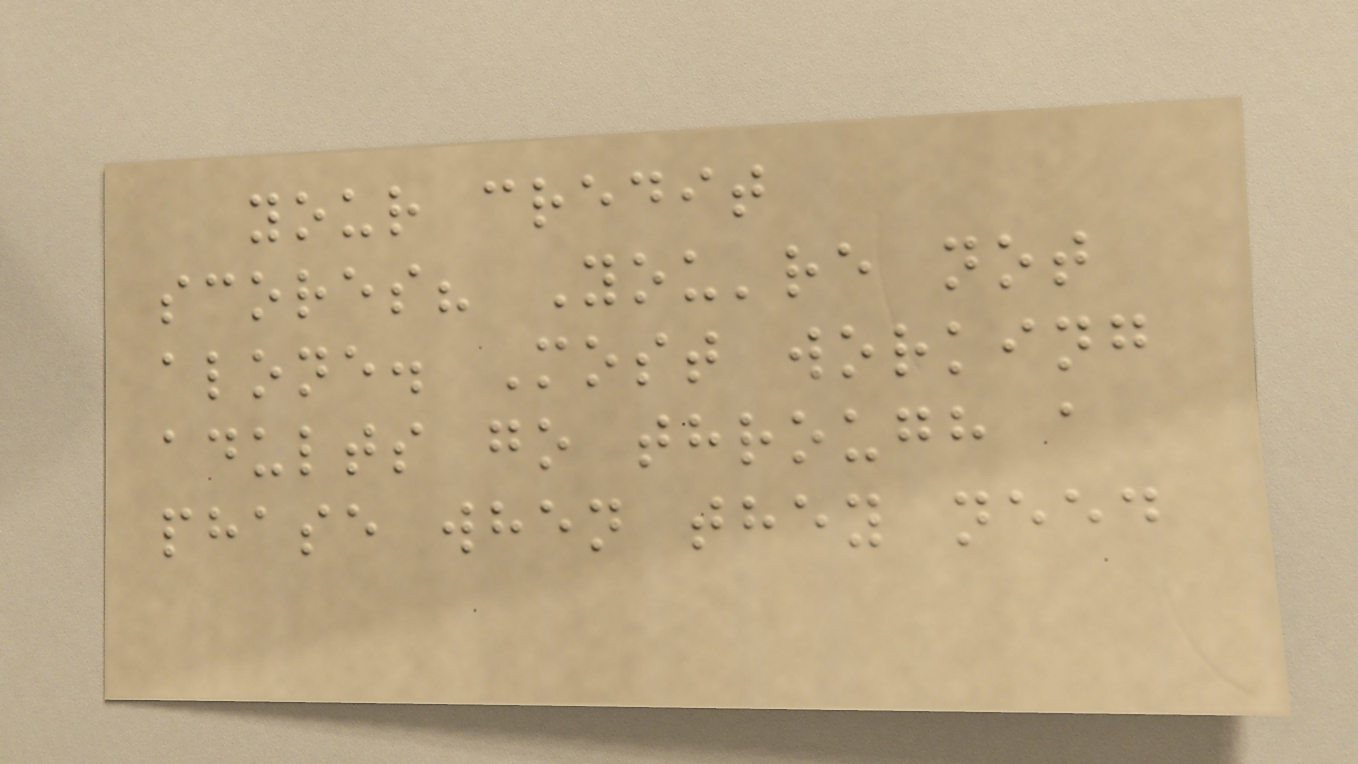your credit
scores? You're not
alone. Most working
adults go through a
phase when they need
